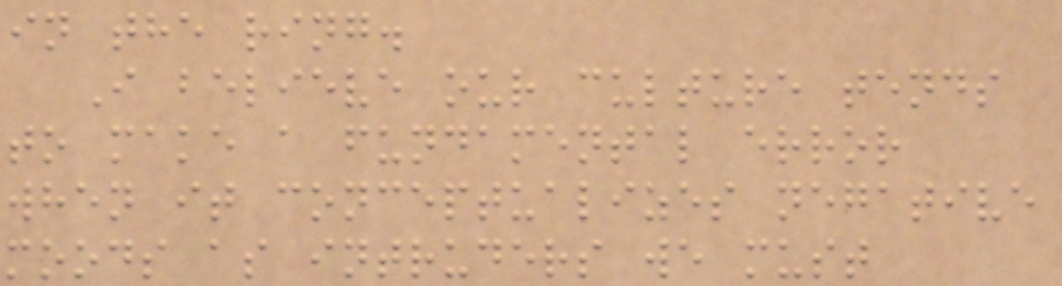in the ring.
I believe our culture tends
to make a fundamental error
when it conceptualizes negative
moods as intruders we must
